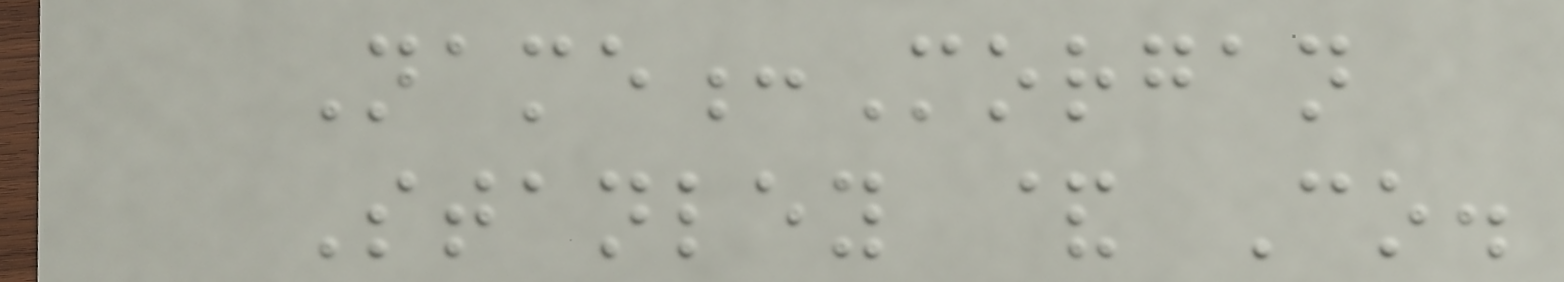Name:Morgan
Stanley & Co.
